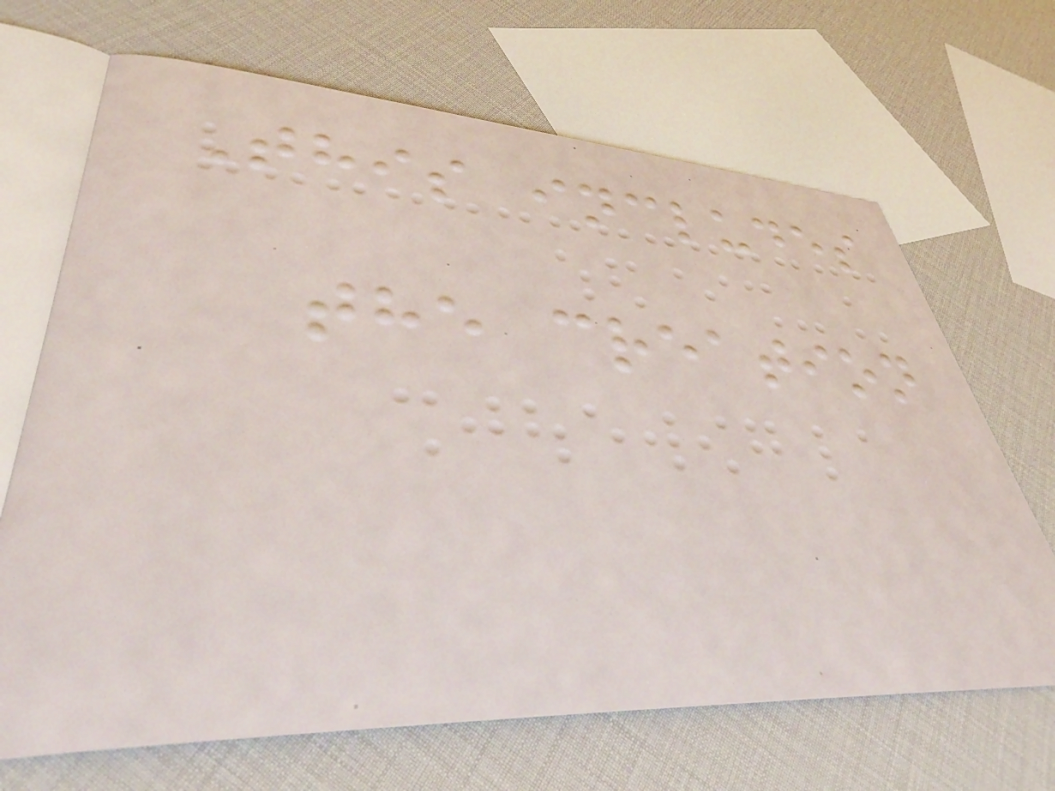This includes
the creation
